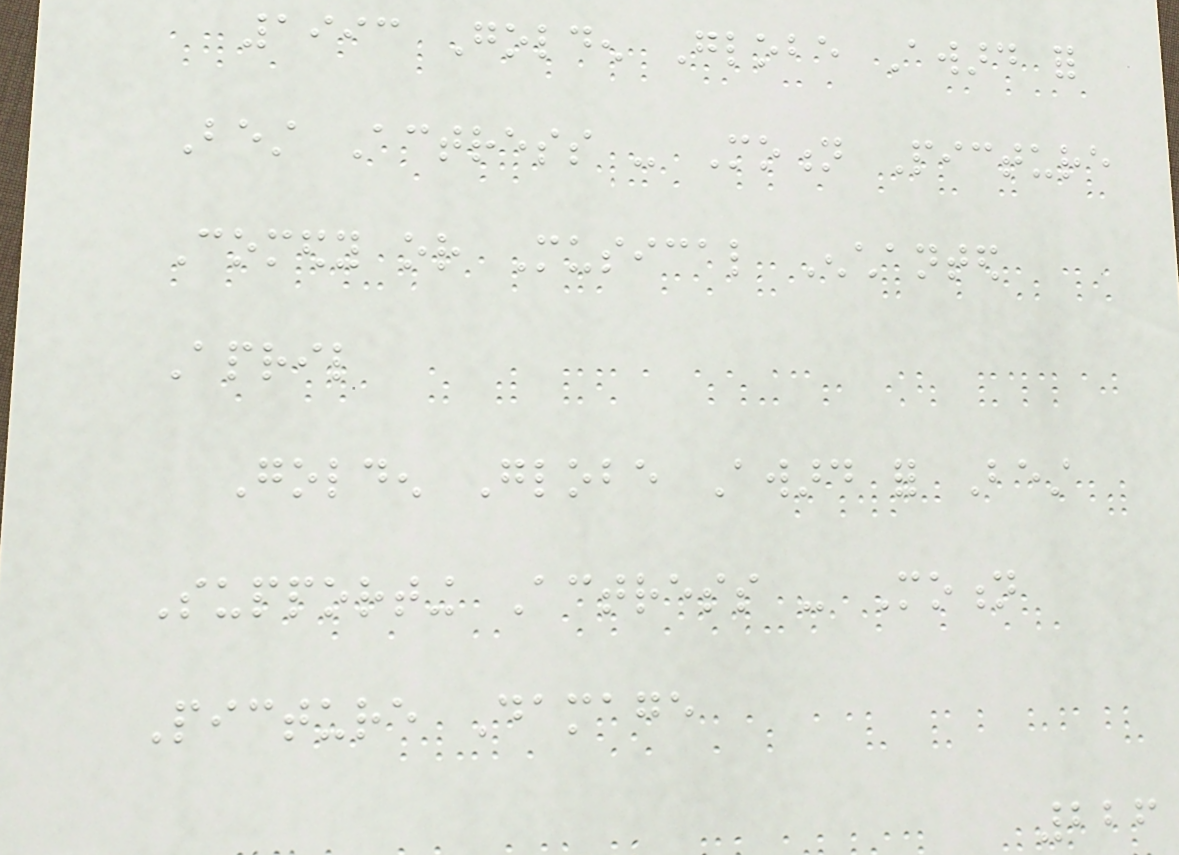1993 Golden Globe Award for
Best Actress - Motion Picture
Comedy or Musical Enchanted
April
Golden Globe Award for Best
Supporting Actress - Motion
Picture Damage
226
